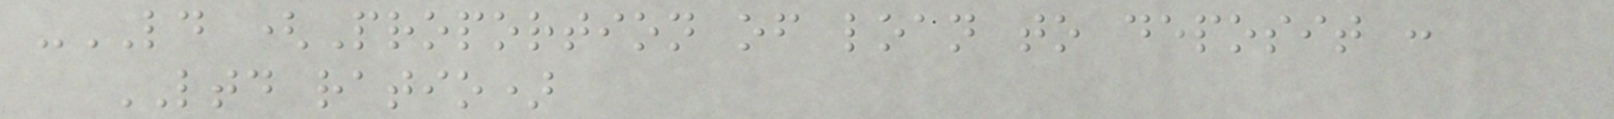-LD (Proportion of loan to deposit :
LTD ratio)
